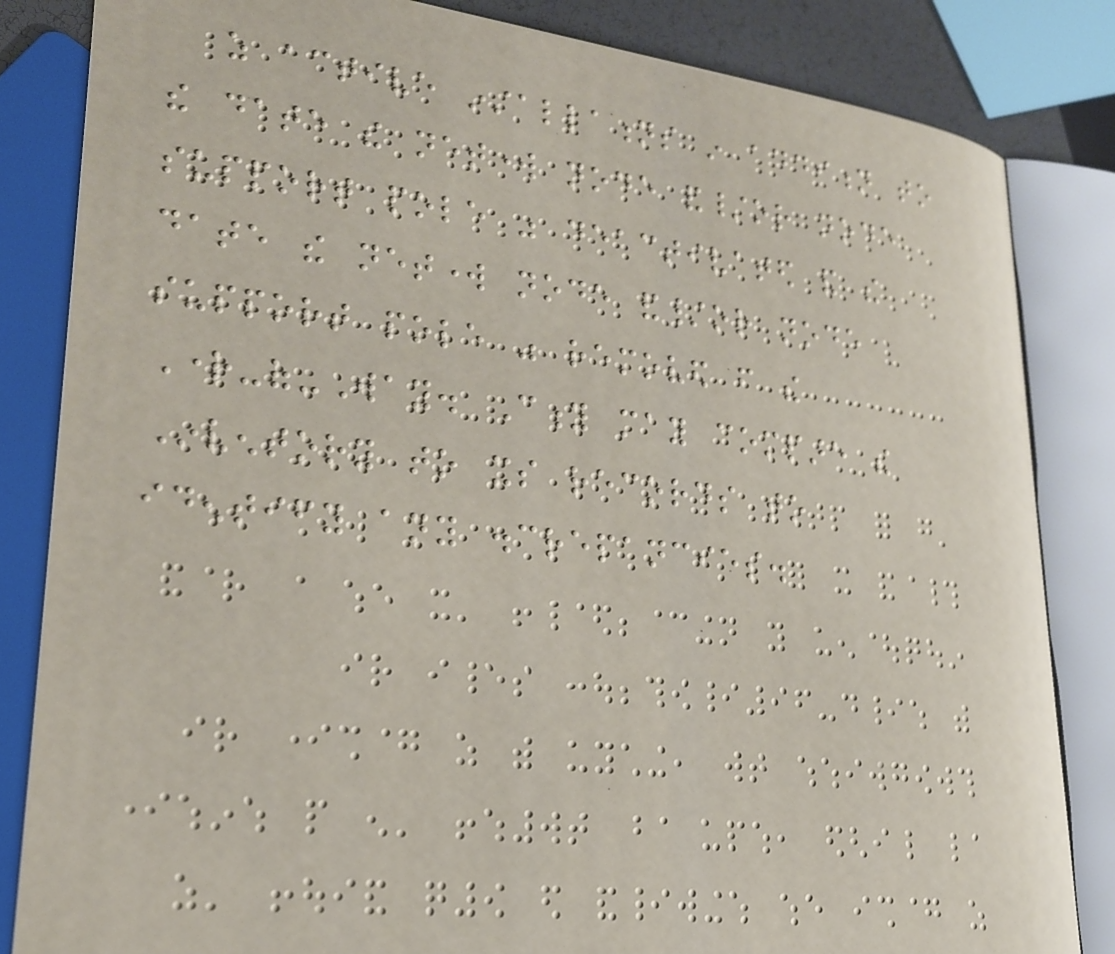as active installations in addition to
the date the network node and/or node
support pole was deactivated and the
date the network node and/or node
support pole was removed from the
Right-of-Way. City may compare the
Inventory to its records to
identify any discrepancies.
